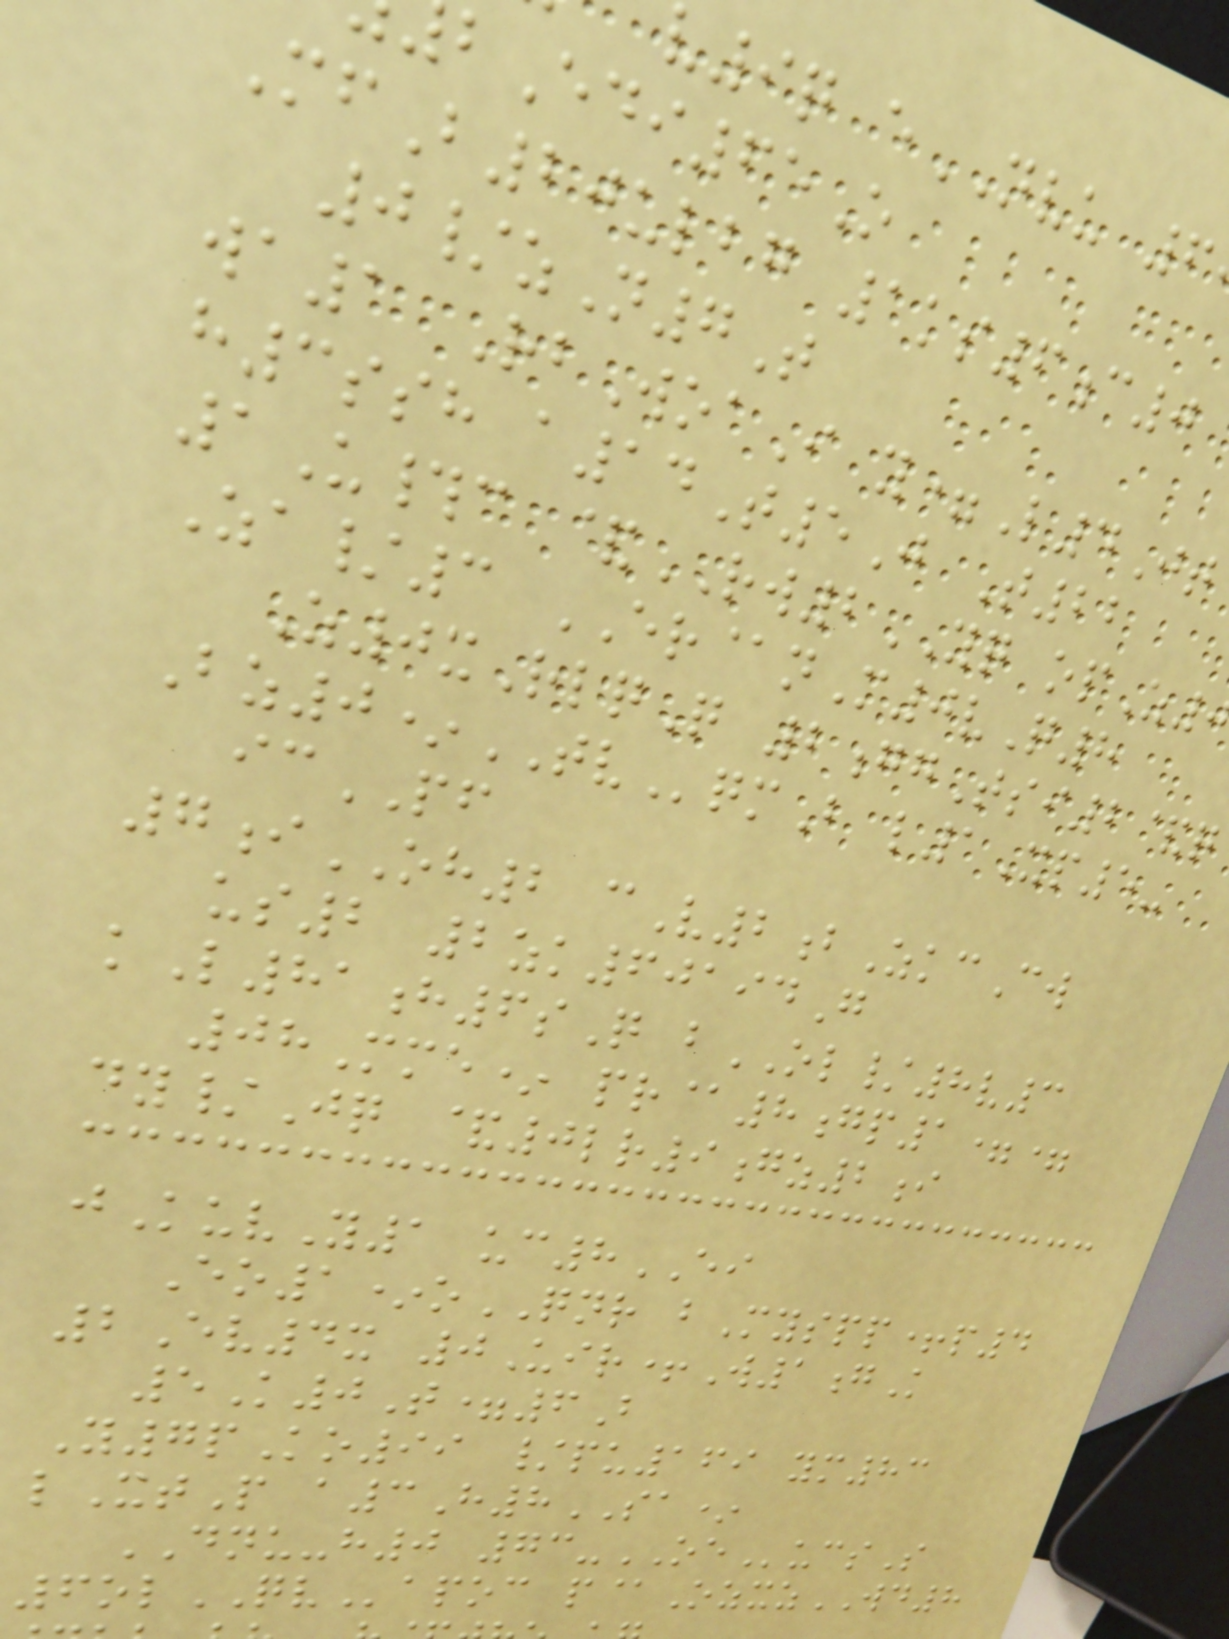v9q eNVU 6
Edi65O
MfB20ulbg 1ks6c0
0/zN7T
wa1 RbWoaI y=L4Jt
h3ssh a14T5J T22
1U#c &RW2YQ opZ
Za/3 ER@nM0vQ8
Z0xRlqQ 2ggTsi2&q
Bz0*TVqmB l1Xp5-
icPF
7iOH2 cV2bZkcCw
us2 2zk60194G
kL81h6sQ bOL/8v3
08Mme* pr@8gp1==
dy/Jq &0lr9gz2i
jKuvY1 uc8EI
Eo1*oQNR bMyspp+p4
2Ev4x 0Uir+W1gK
5K0T=6B
Y7pKo99 /pu169 ym83
lXtP a3H8SA*
DNU-h0 73-OEucsS
6olQVapoc p@OzxzWD8
